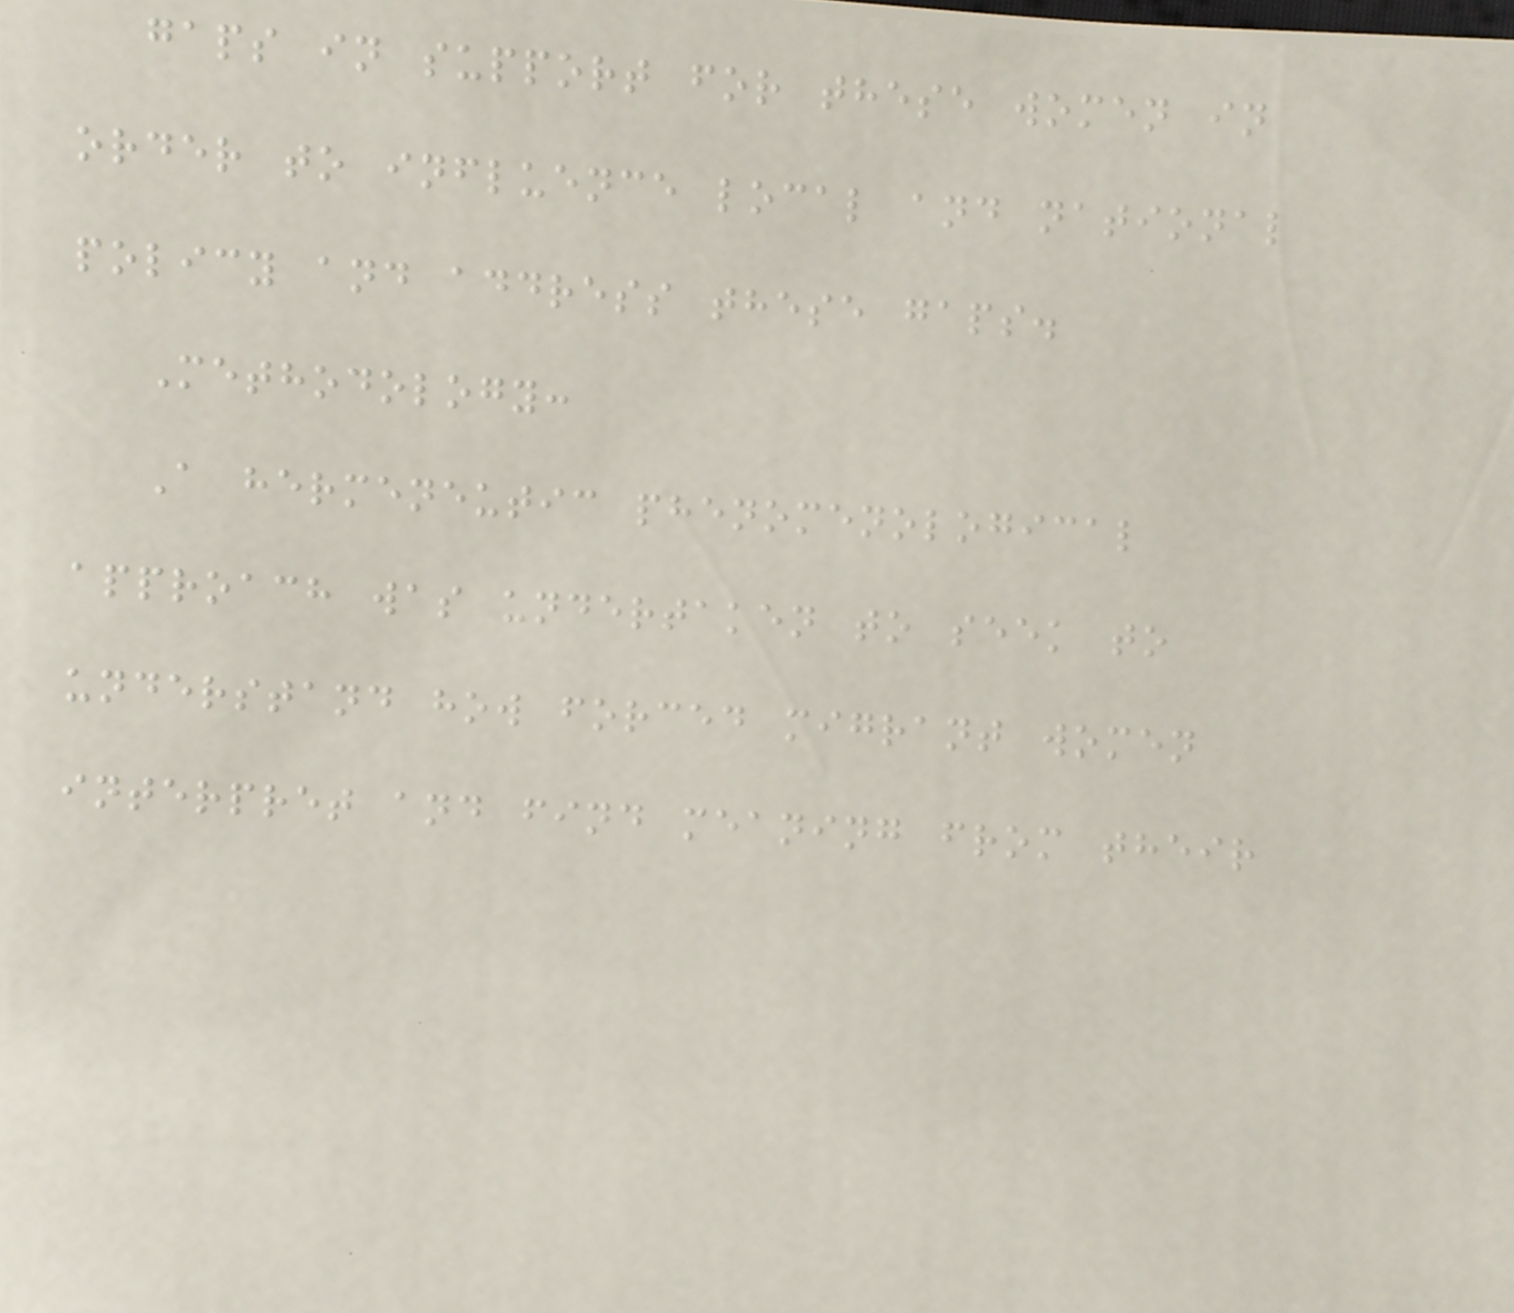gaps in support for these women in
order to influence local and national
policy and address these gaps.
Methodology:
A hermeneutic phenomenological
approach was undertaken to seek to
understand how forced migrant women
interpret and find meaning from their
